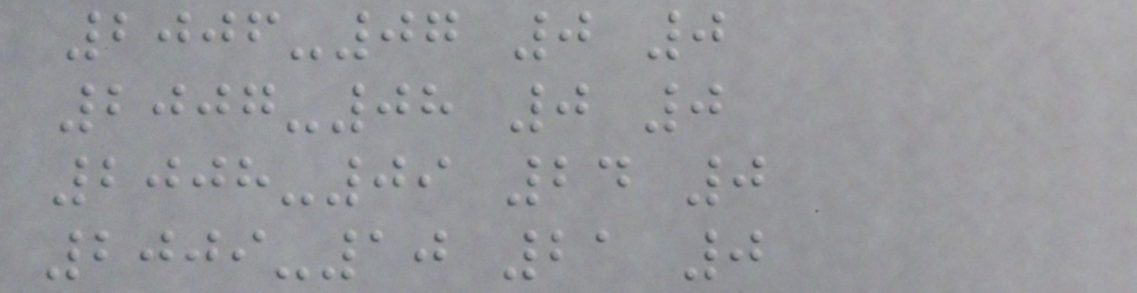2006-07 0 0
2007-08 0 0
2008-09 24 0
2009-10 21 0
